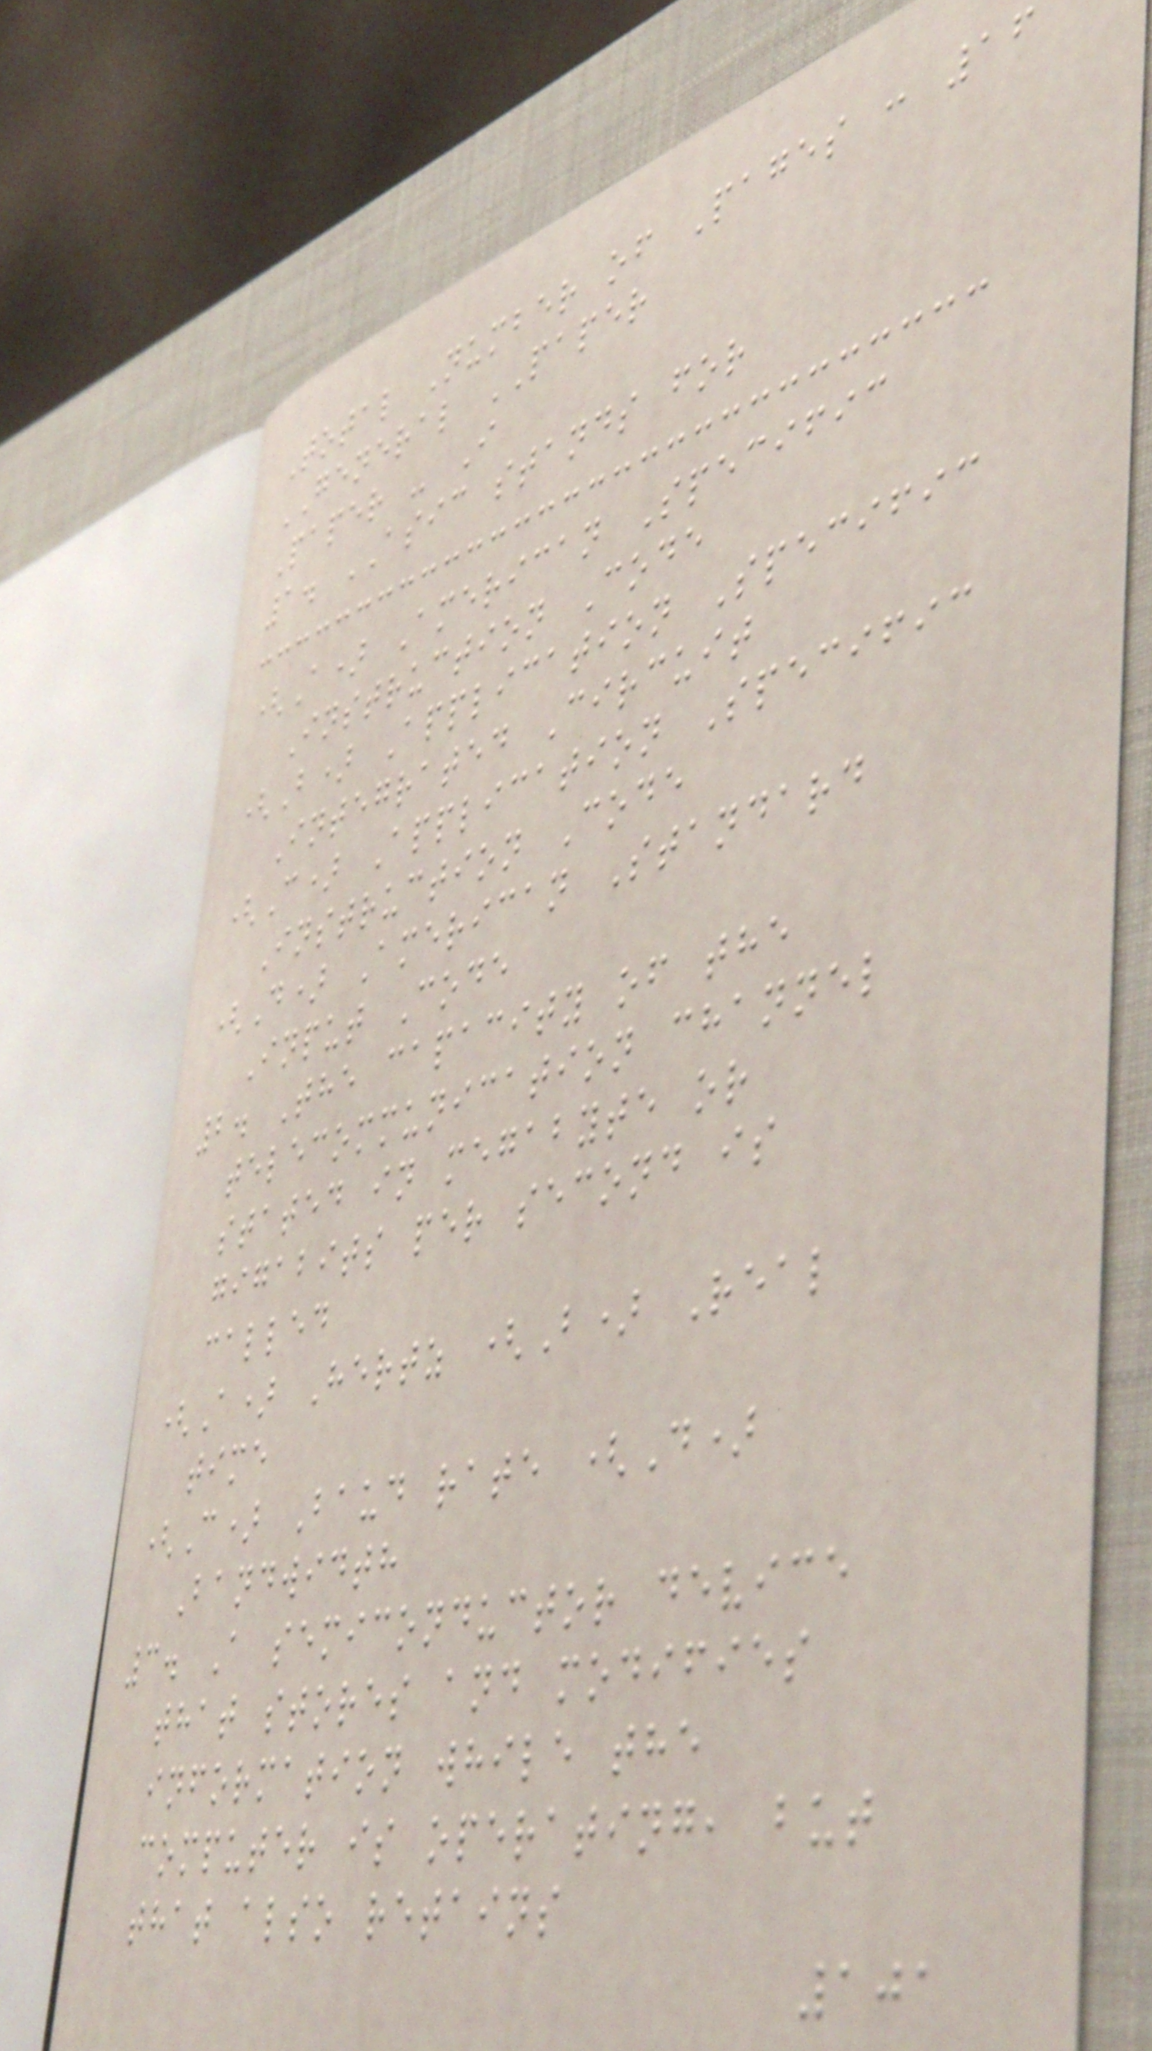Total Number of Pages : 16
GENERAL PAPER
Paper - I
1. ASIC stands for
(A) American Specific
Instruction Code
(B) Application Specific
Integrated Circuit
(C) Application Specific
Instruction Code
(D) American Standard
Input Code
2. The capacity of the
telecommunication channel
stated in megabyte or
gigabits per second is
called
(A) Hertz (B) Real
time
(C) Baud rate (D)
Bandwidth
3. A semiconductor device
that stores and modifies
information while the
computer is operating, but
that also retains
101
